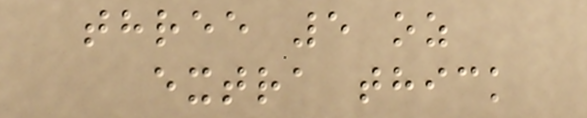three 5 oz
extra thick
